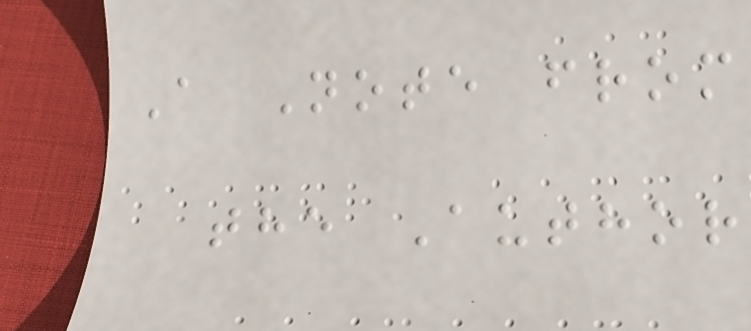A Note from
the Author
